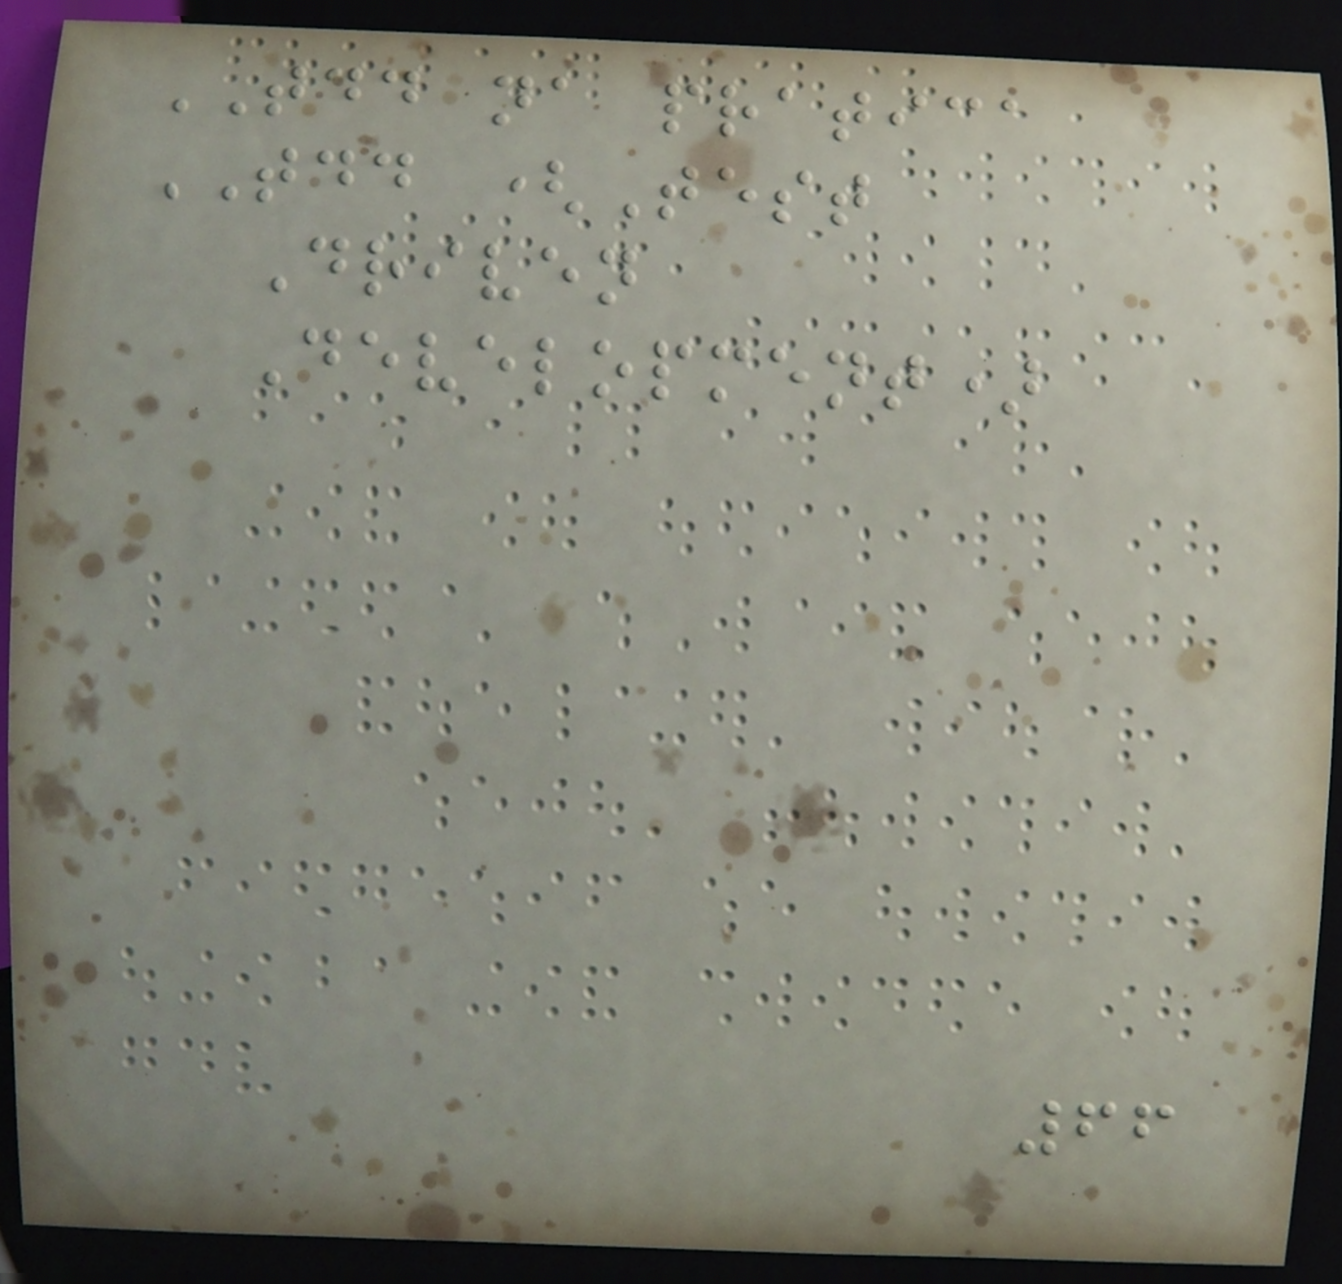TDD na pratica
TDD (Test
Driven
Development)
66
